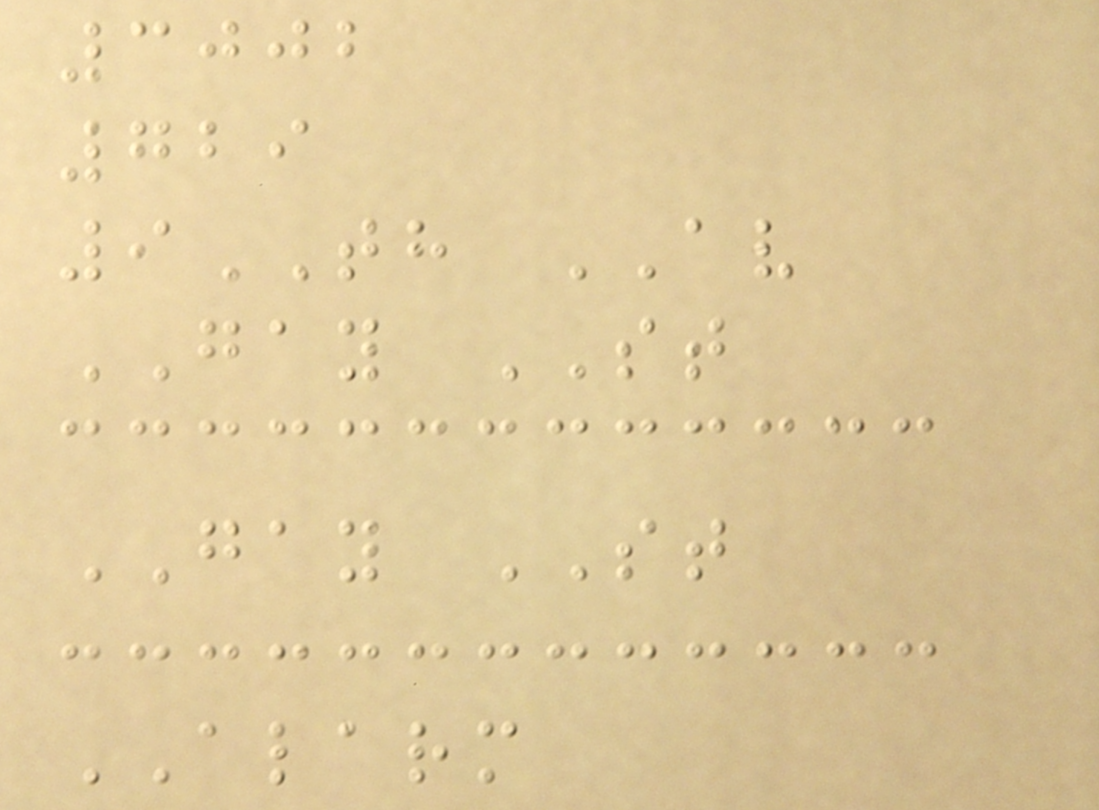3002
729
9TH AV
GAY ST
GAY ST
ALARM
